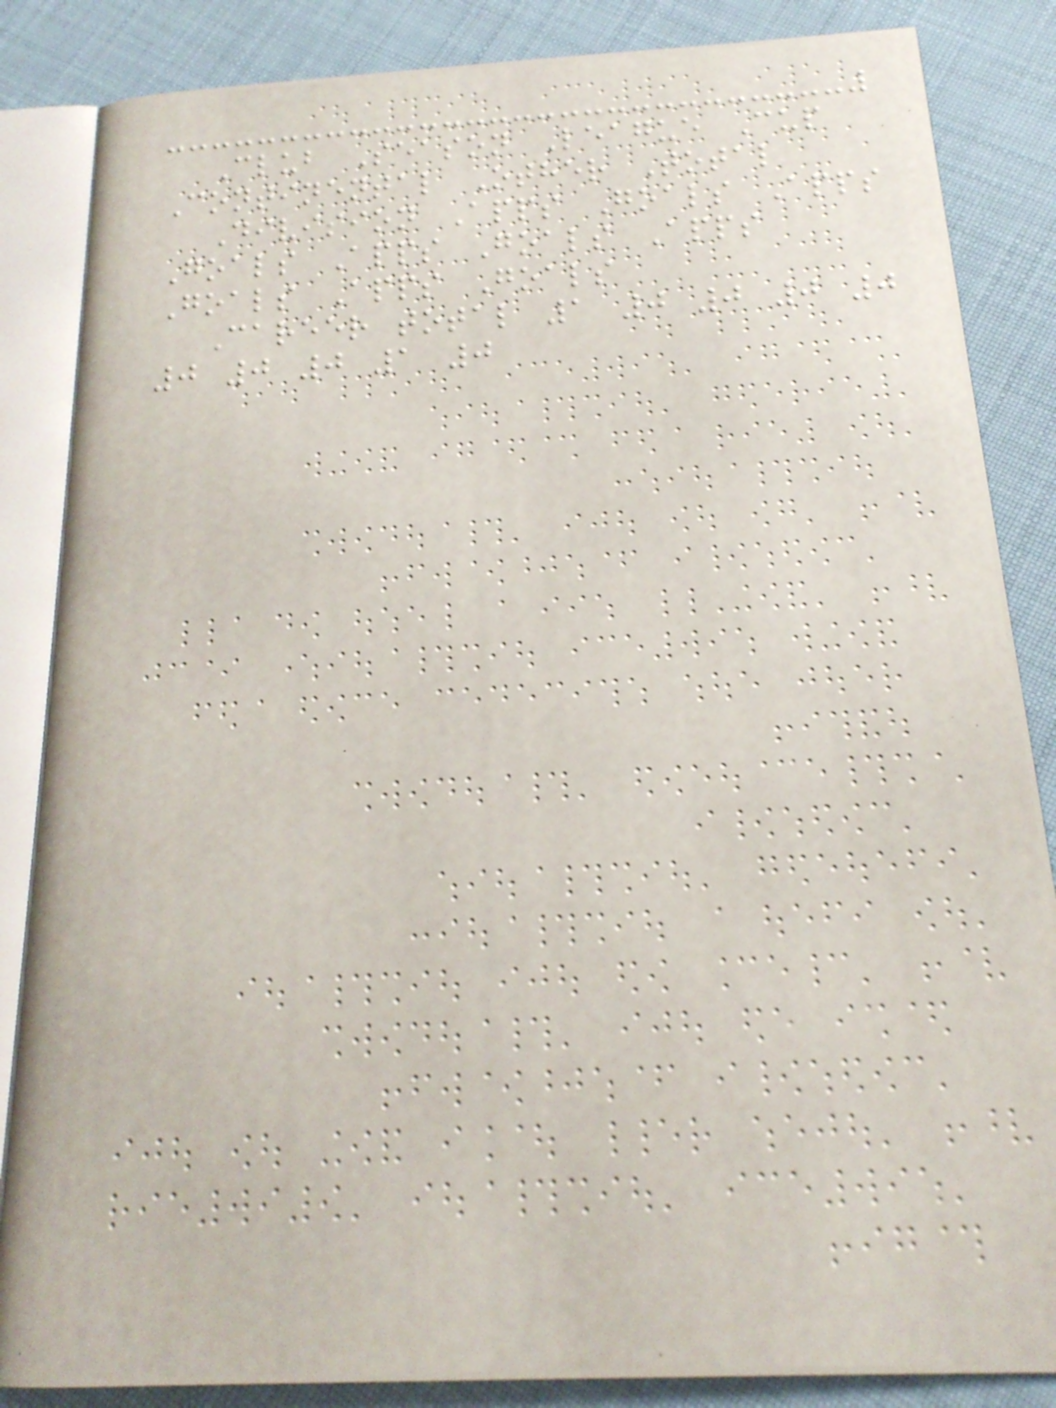Club Season League Cup
Continental Other Total
Division Apps Goals Apps
Goals Apps Goals Apps
Goals Apps Goals
Career total 1 0 0 0 0
0 0 0 1 0
